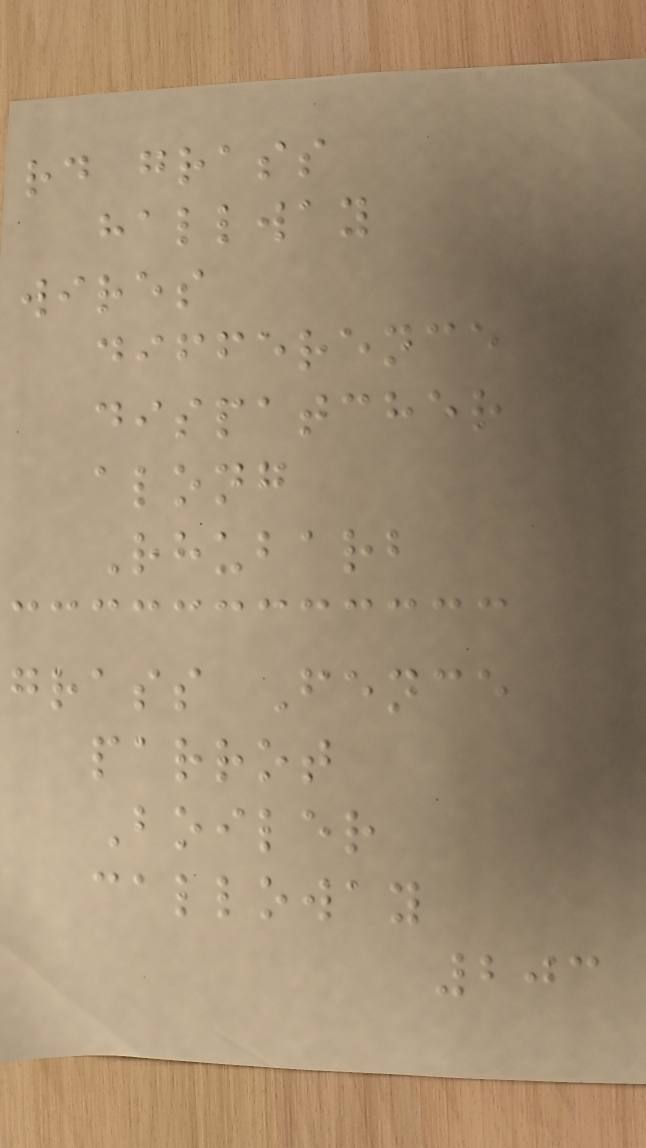rd grass
hallway
wires
difference
dispatcher
along
Rhubarb
grass Fence
parrot
Boiler
calloway
203
